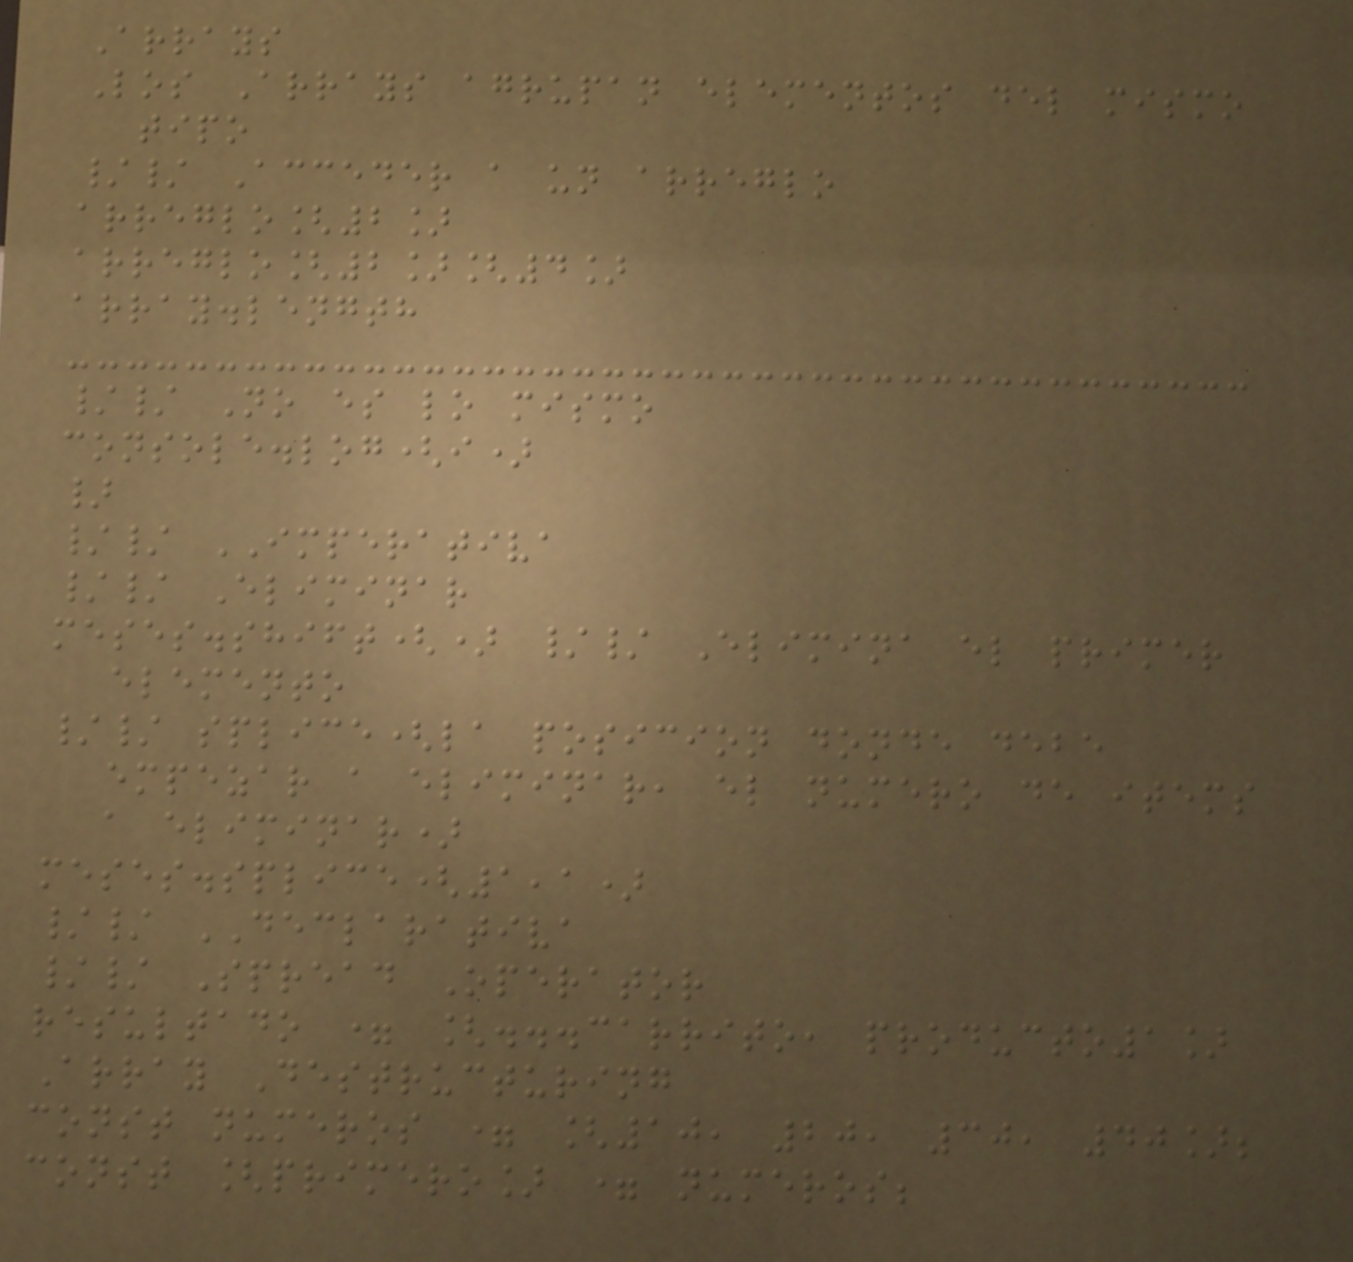Arrays
Los Arrays agrupan elementos del mismo
tipo
// Acceder a un arreglo
arreglo[2]
arreglo[2][4]
array.length
// No es lo mismo
console.log(i)
}
// IMPERATIVA
// Eliminar
meses.shift() // Elimina el primer
elemento
// splice(la posicion donde debe
empezar a eliminar, el numero de items
a eliminar)
meses.splice(1,1)
// DECLARATIVA
// Spread Operator
resultado = [...carrito, producto1]
Array Destructuring
const numeros = [10, 20, 30, 40];
const [primero] = numeros;
